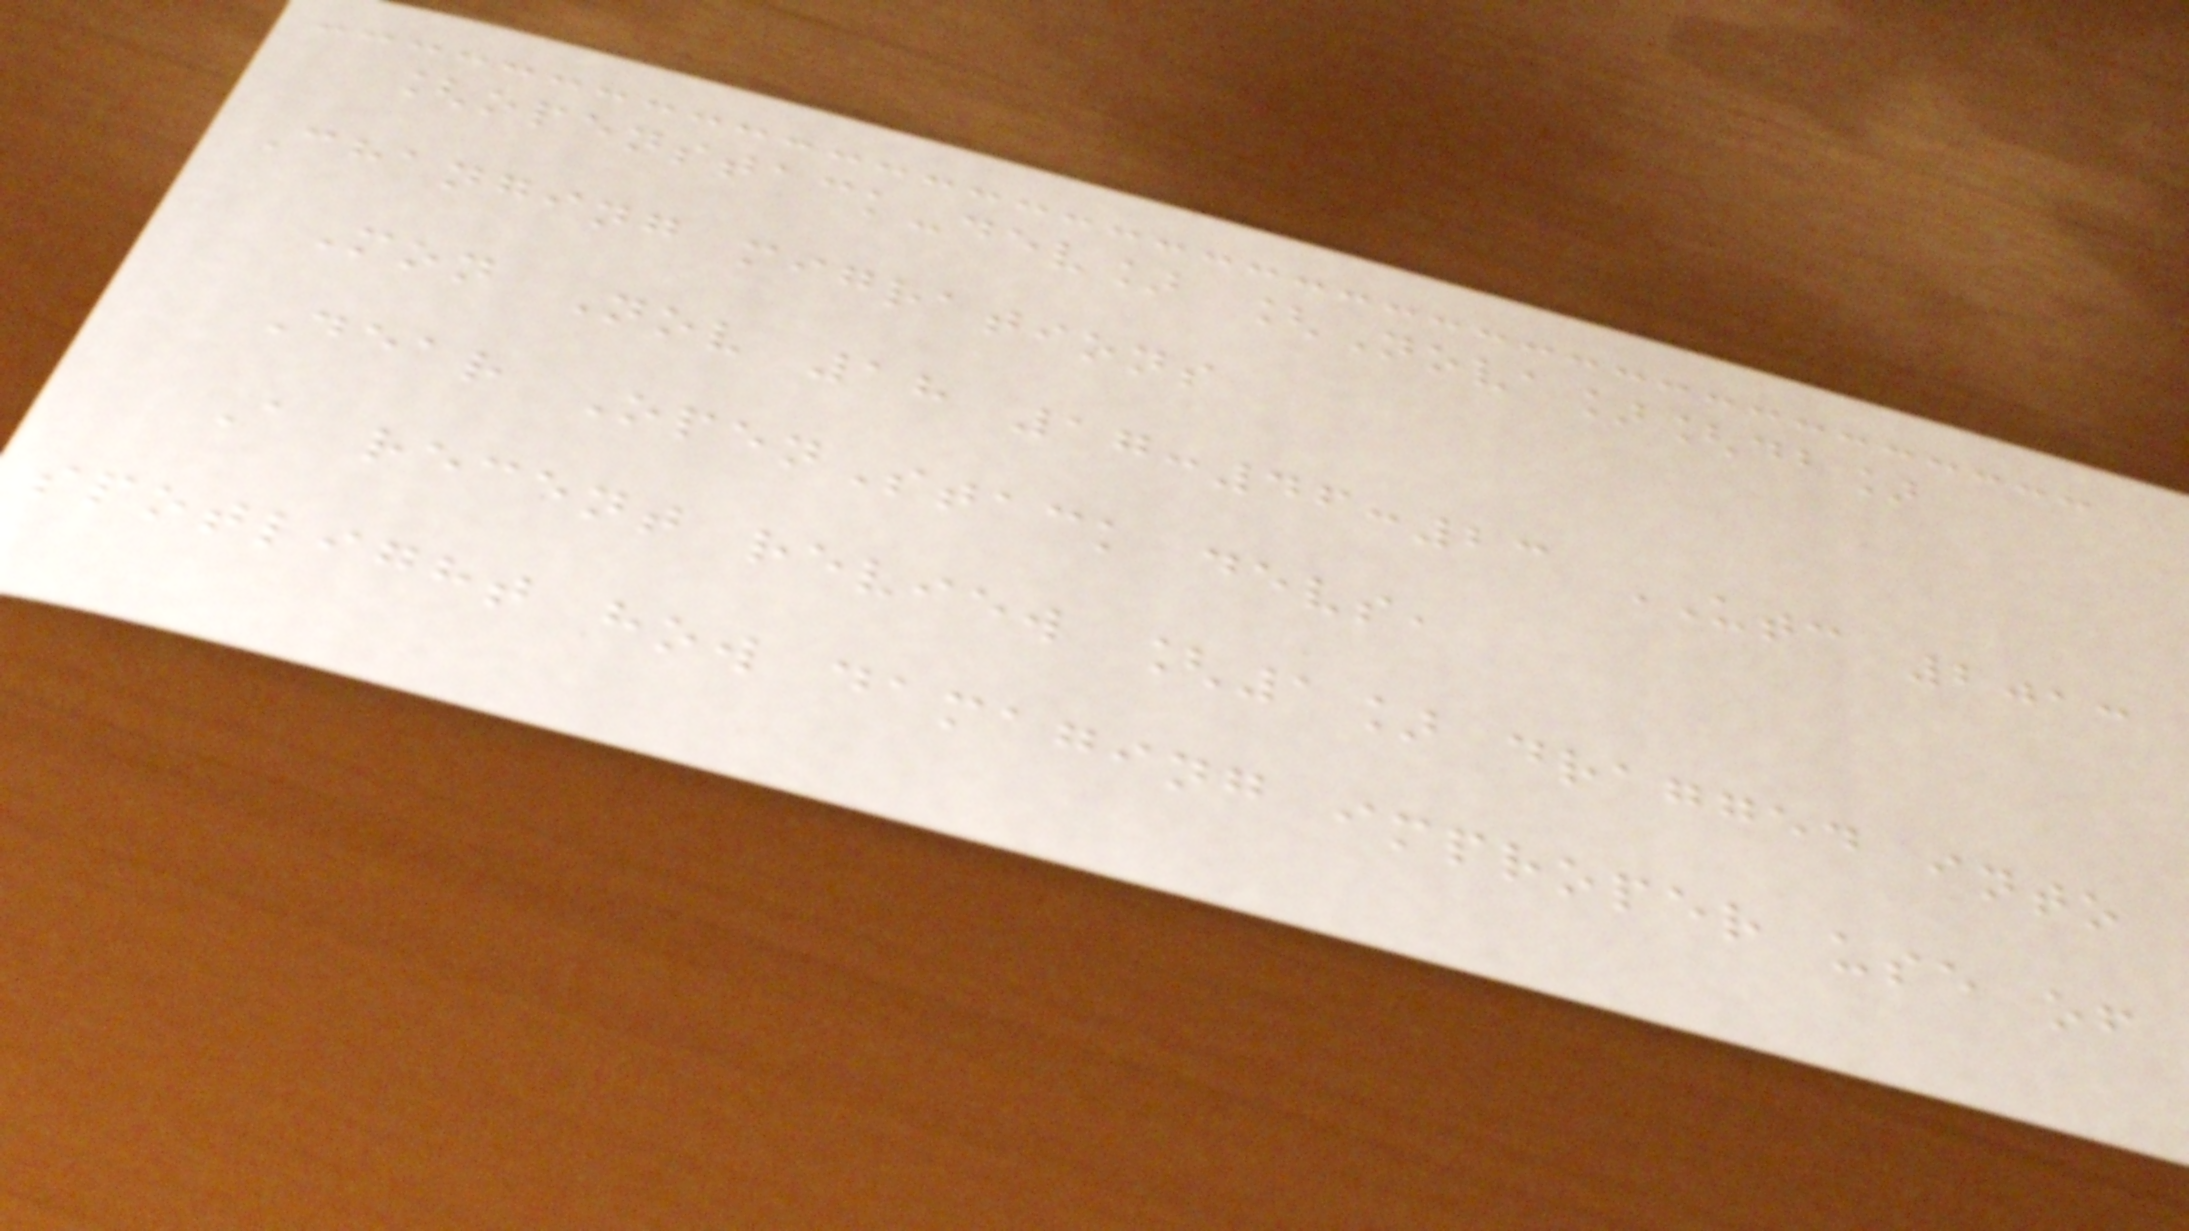[openstack-dev] [Nova][db]
Changing migrations
Mon Nov 18 17:46:23 UTC 2013
Dear OpenStack devs,
A recent review [1] dragged into
spotlight how damaging improper use of
